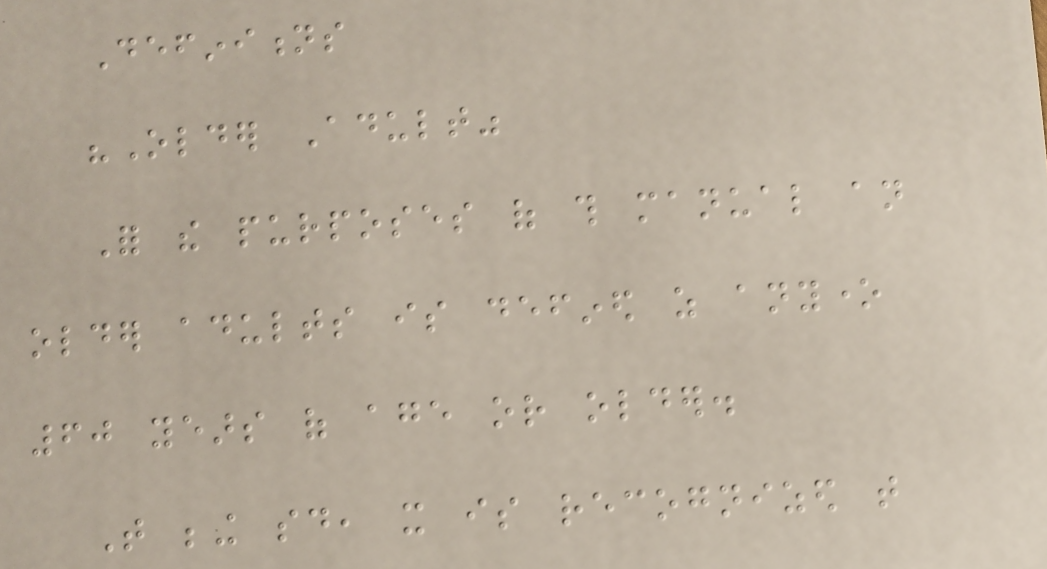Definitions
"Older Adult"
For the purposes of this manual an
older adults is defined as anyone
60 years of age or older.
That being said, it is recognized that
